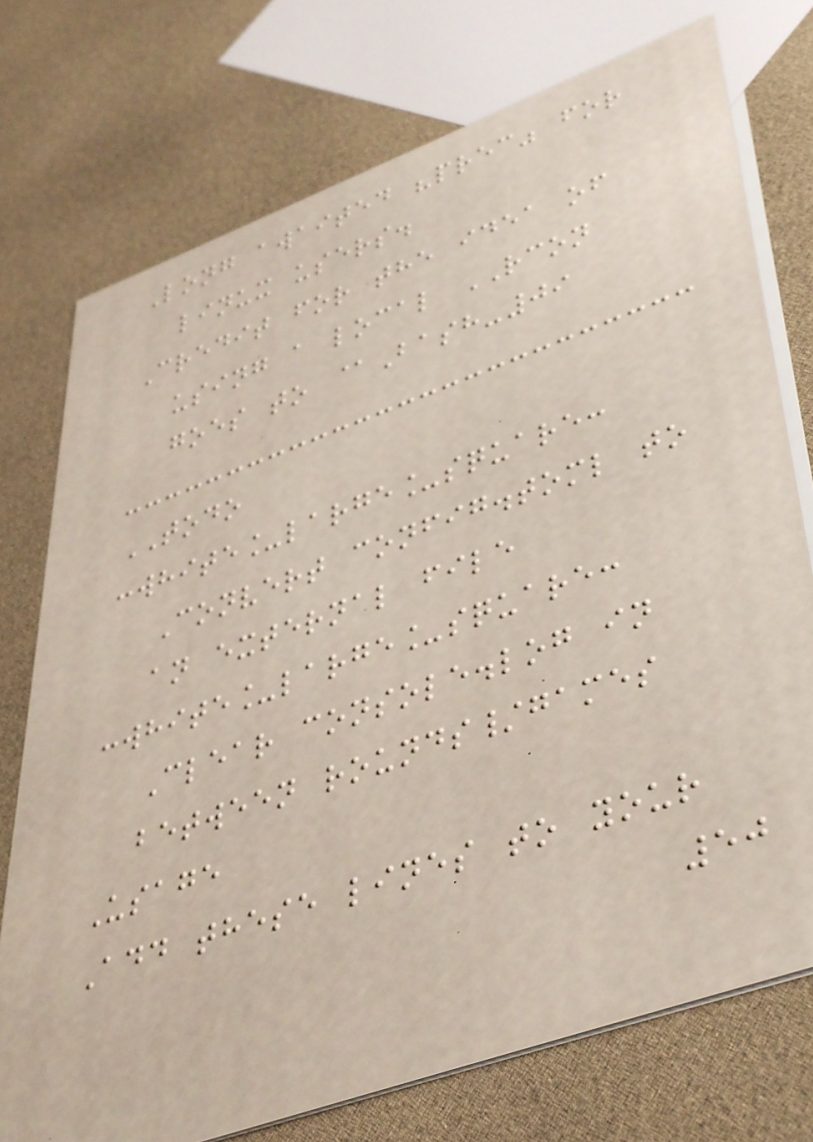Long awaited "prec" for
linux users.
Credit for the idea of
using a local RCON
goes to @Bash-09
TODO
:white_large_square:
Convert config.toml to
an external file
:white_large_square:
Clear console.log in
between rounds/games
Usage
Add these lines to your
50
